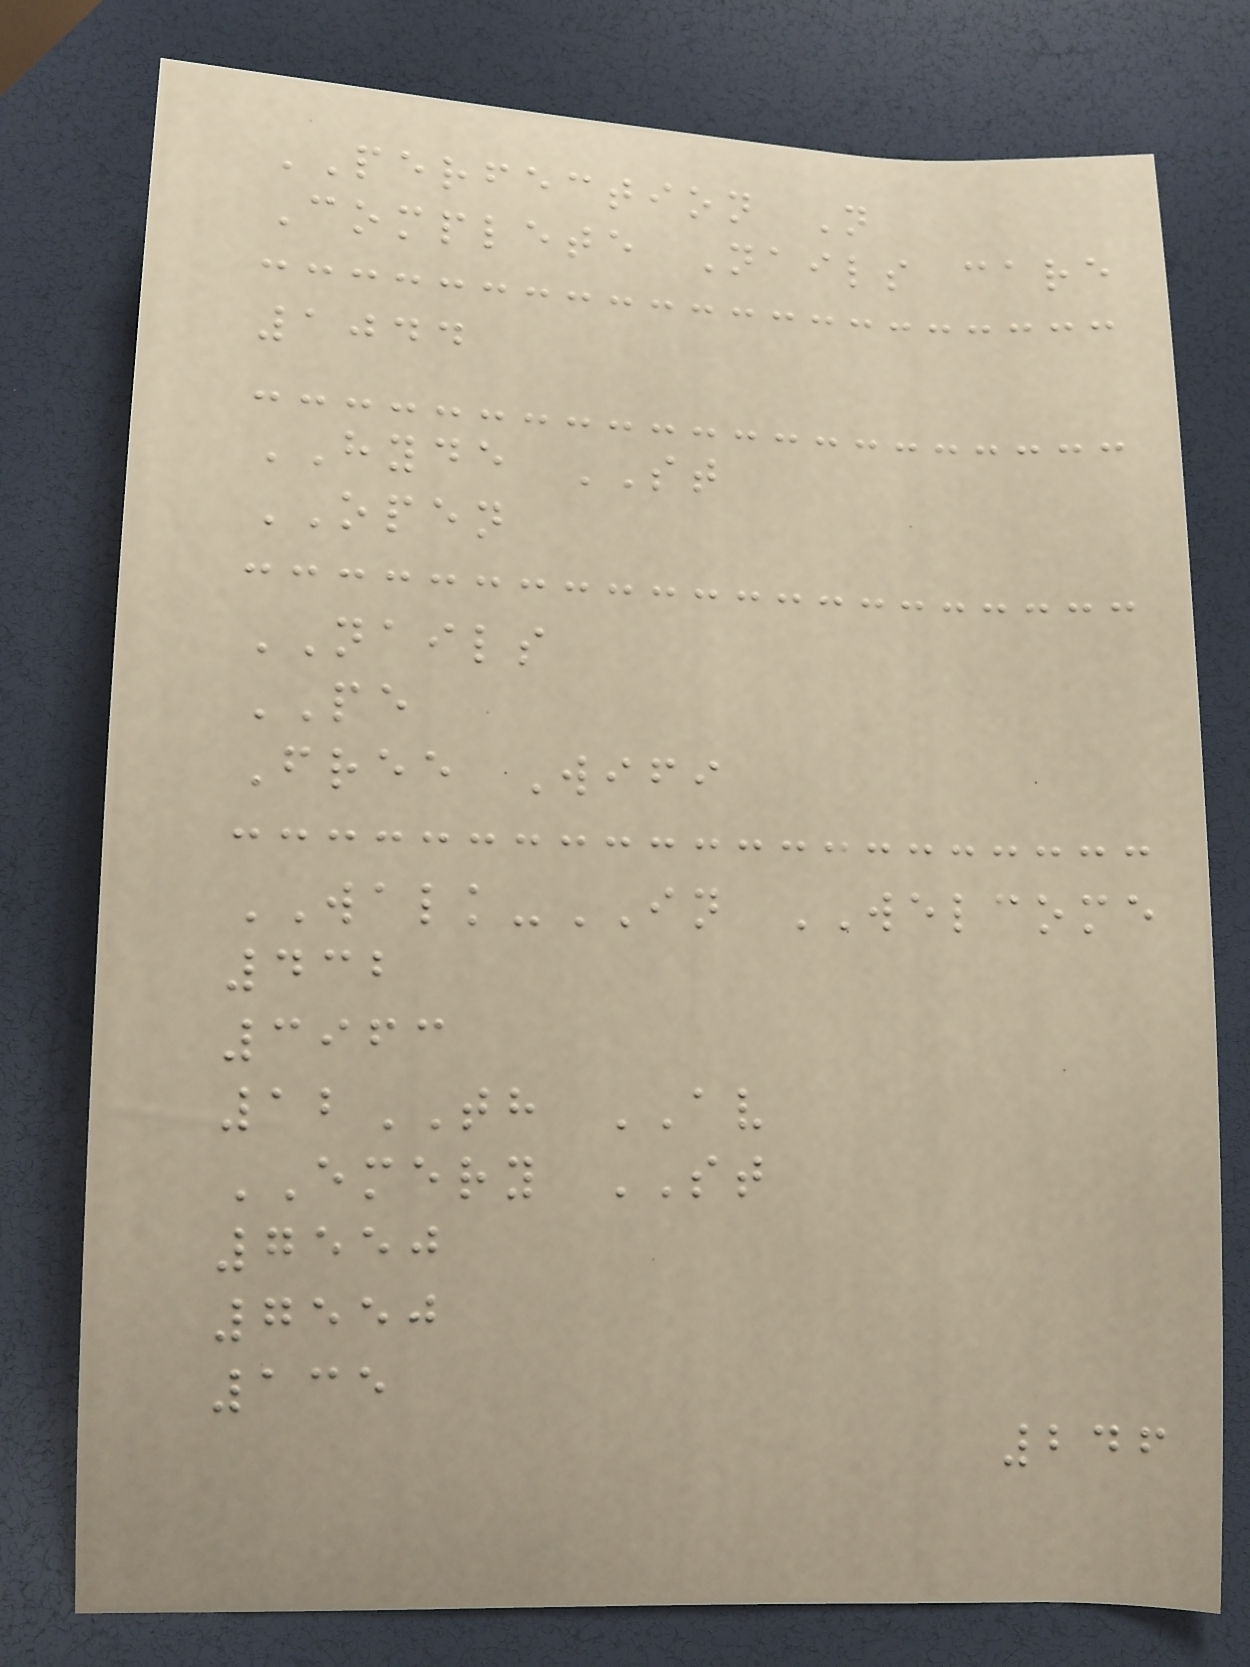PERFECTION N
Complete Nails care
1044
HYDE ST
OPEN
NAILS
PE
Free Wifi
WALK-IN WELCOME
432
3963
12TH AV
EMERY ST
7550
7550
135
246
